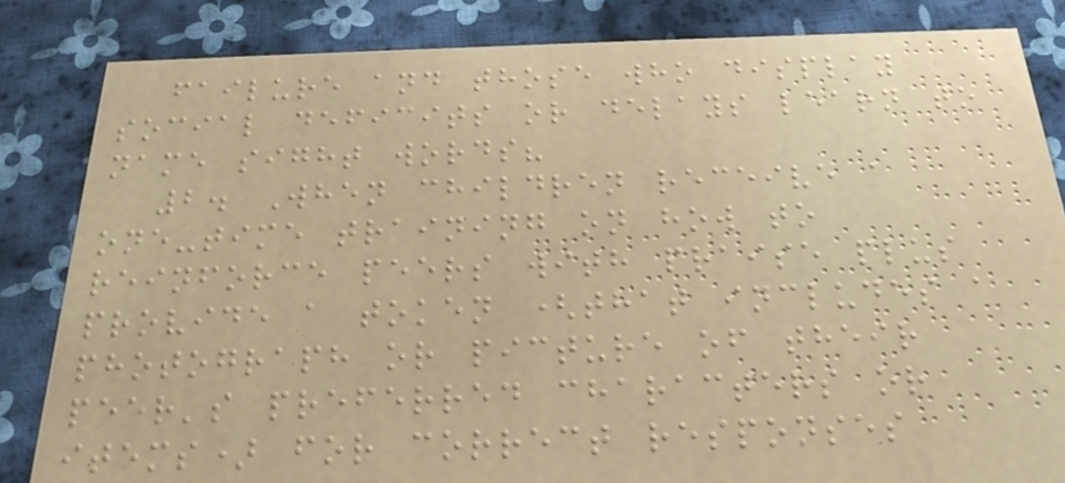failure and those who display
social deficits or delays learn to
name sight words?
2. When children receive a
one-time training on how to
reinforce peers with praise plus
provide a token (that includes a
photograph or picture of their
peer's preferred characters or
items) for correct responses
